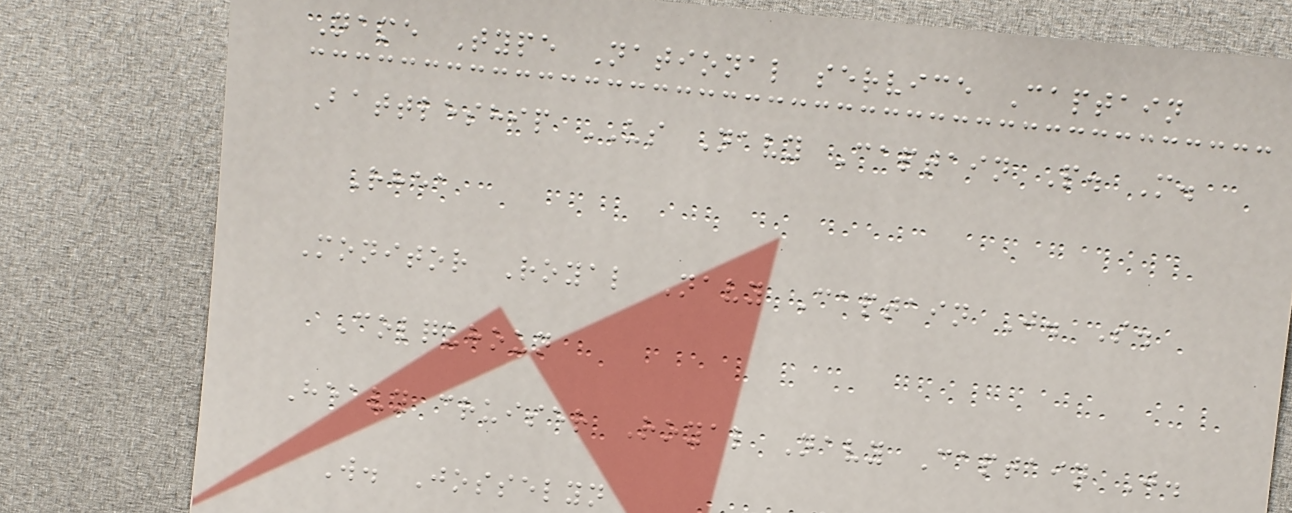Name Type National service Captain
Battleship US Navy Captain P. M.
Rhea
Monitor Royal Navy Captain J. S.
Colquhoun
Heavy cruiser Royal Navy Captain J.
W. Josselyn
